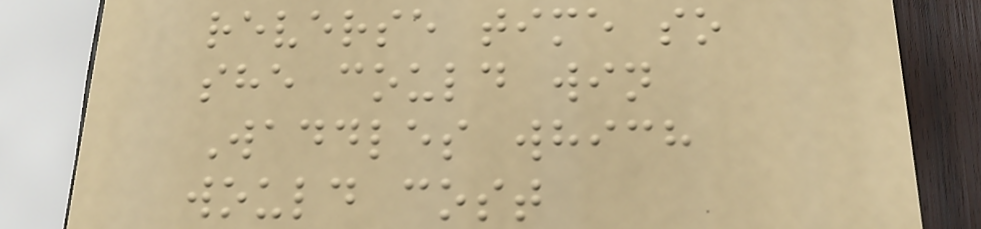reverse time so
she could win
Waddles which
would cost
